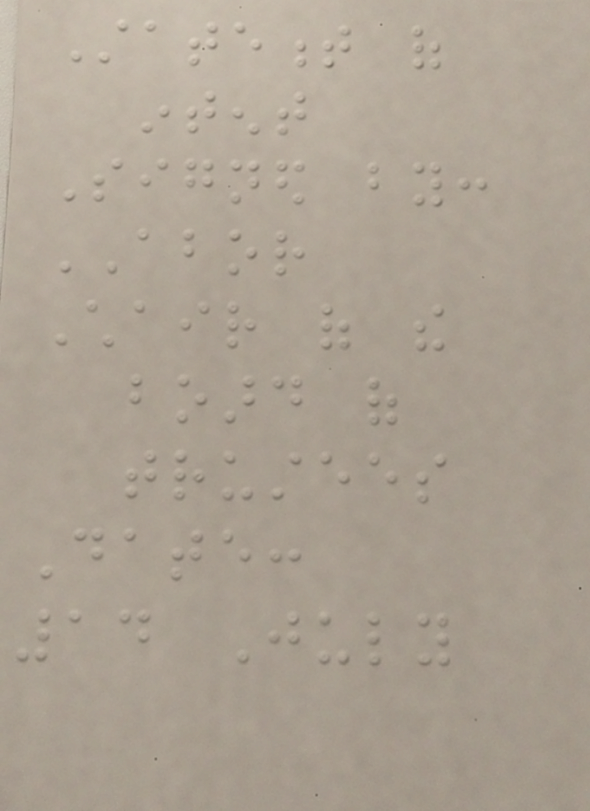Statement of
intent
Signed by:
ABOR
Chair of the
board of
trustees
Date:
14 July
